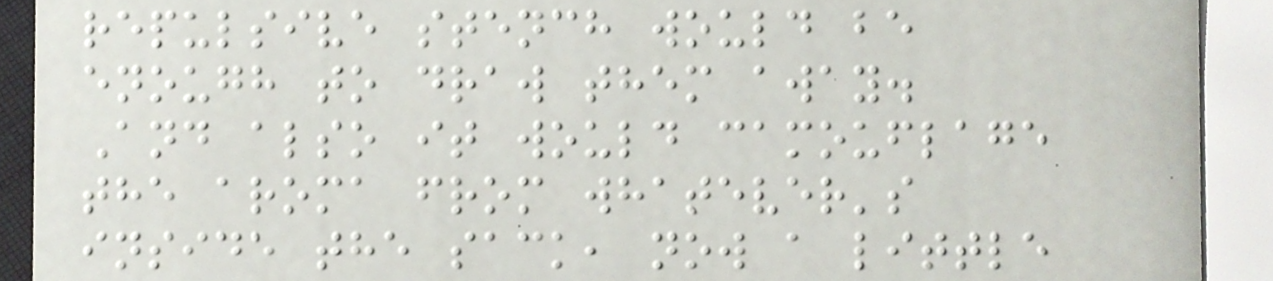repulsive stench would be
enough to draw them away.
And also it would camouflage
the aroma from whatever's
inside the sack, now a little
